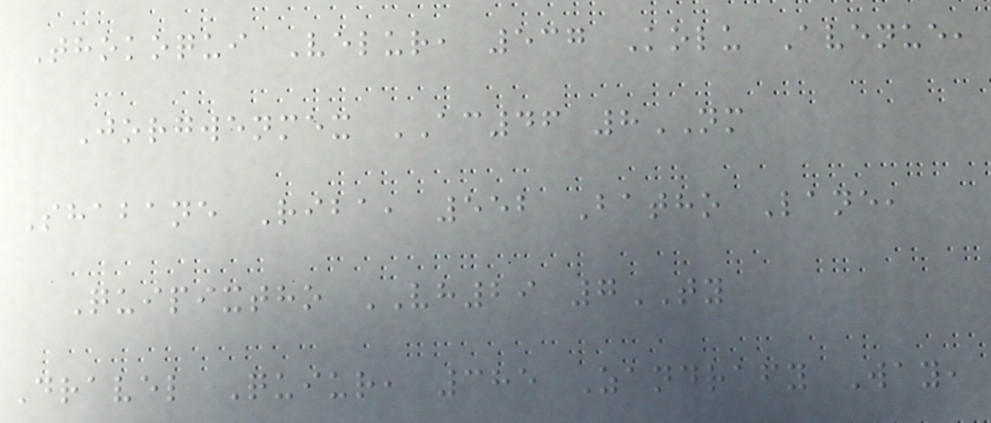Thokoqui Velur, 537 Kolu Avenue,
Jorgwenmex AC46 8NM
Shabane Riba, 552 Batho Lane,
Quipixtho VH29 7TY
Dravel Quiur, 385 Zandrafy Way,
